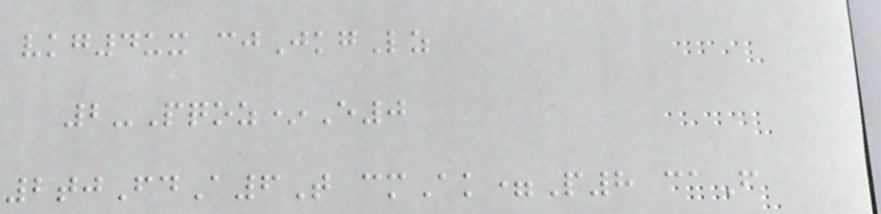vkg4ux cjJkgLz
2-Pqoz*E0
2tjFdA6T cmAk=P8 caF
